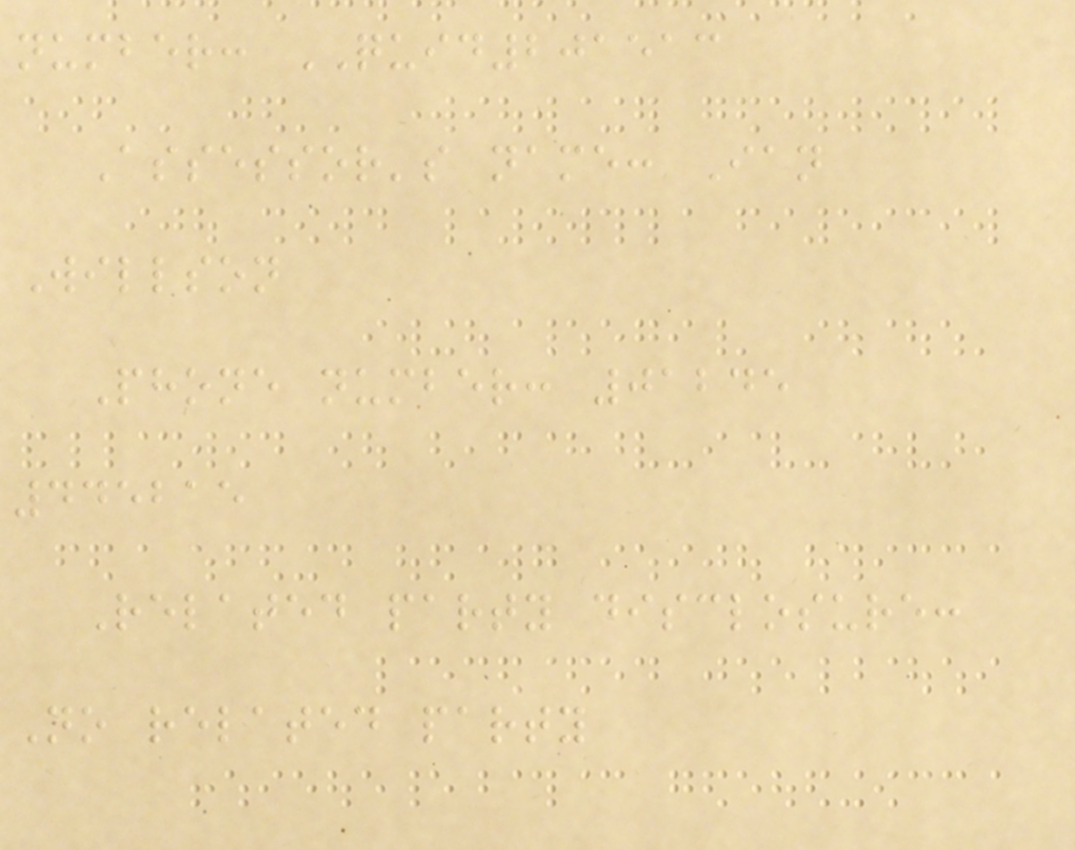number: QUID201513
Assessor's name: Ian
Willson
Phone number: 01245
445215
Related party disclosure:
No related party
